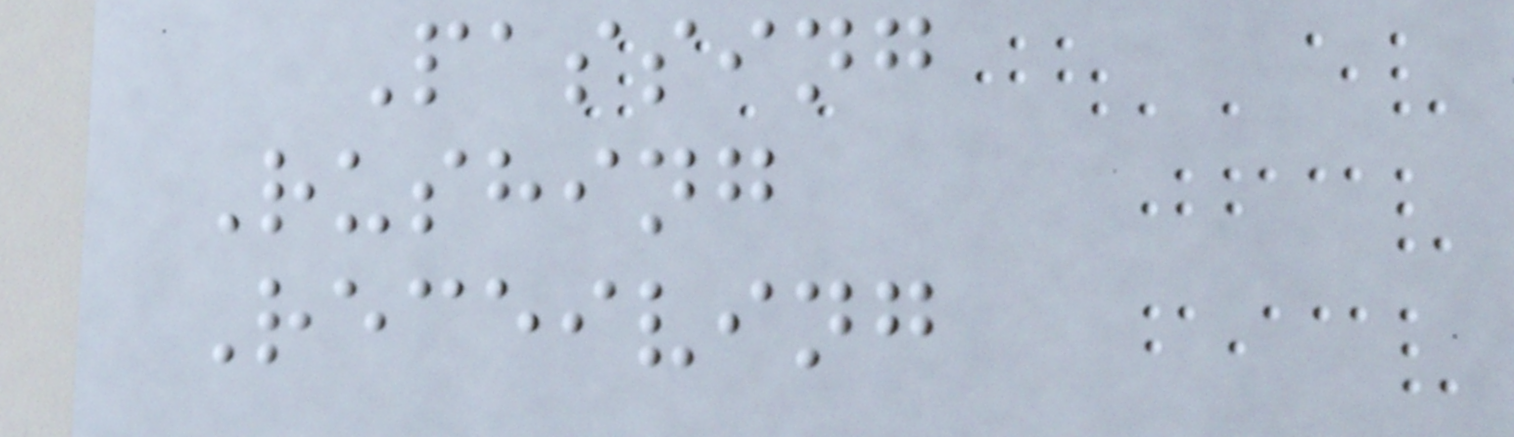Passing
Rushing
Receiving
